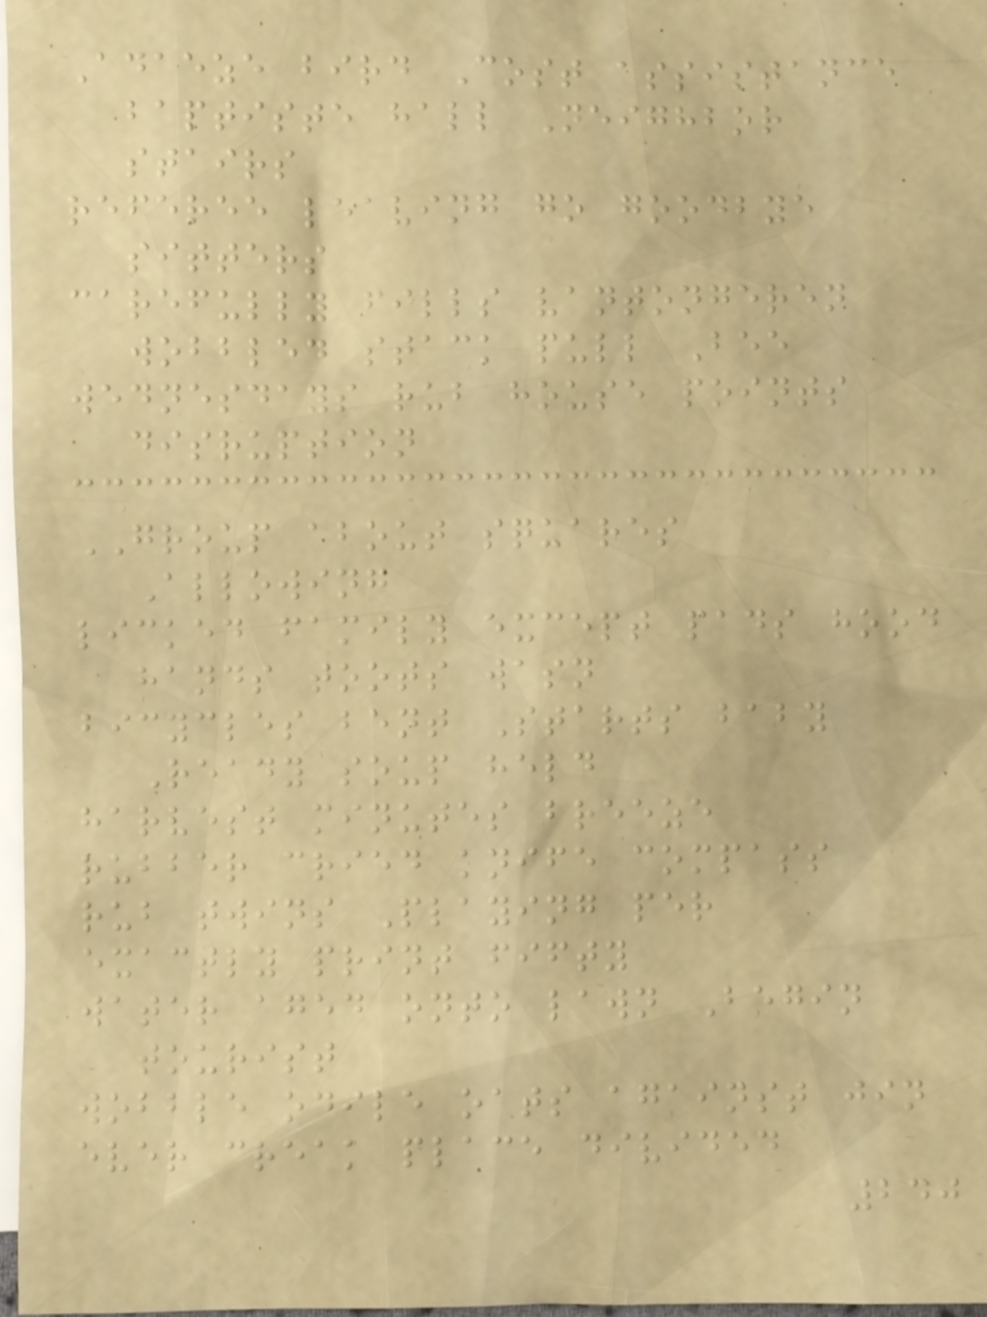Adaeze bird Cost assistance
baptiste hall Neighbor
stairs
referee leaving go goodbye
sitters
carefully fills vantongeren
wobbled stack pull Bee
wednesdays rub house points
disruption
GROUP about squares
Allowing
licked family except pads hood
hands toots wasn
bicycles bent Starts baby
Ready soup held
harvest minutes breeze
rubber cried knife compass
rub twins Playing per
exactly print fifty
water aged onto lawn Begin
tourist
wobble odile oats against jin
ever creak place divided
240
